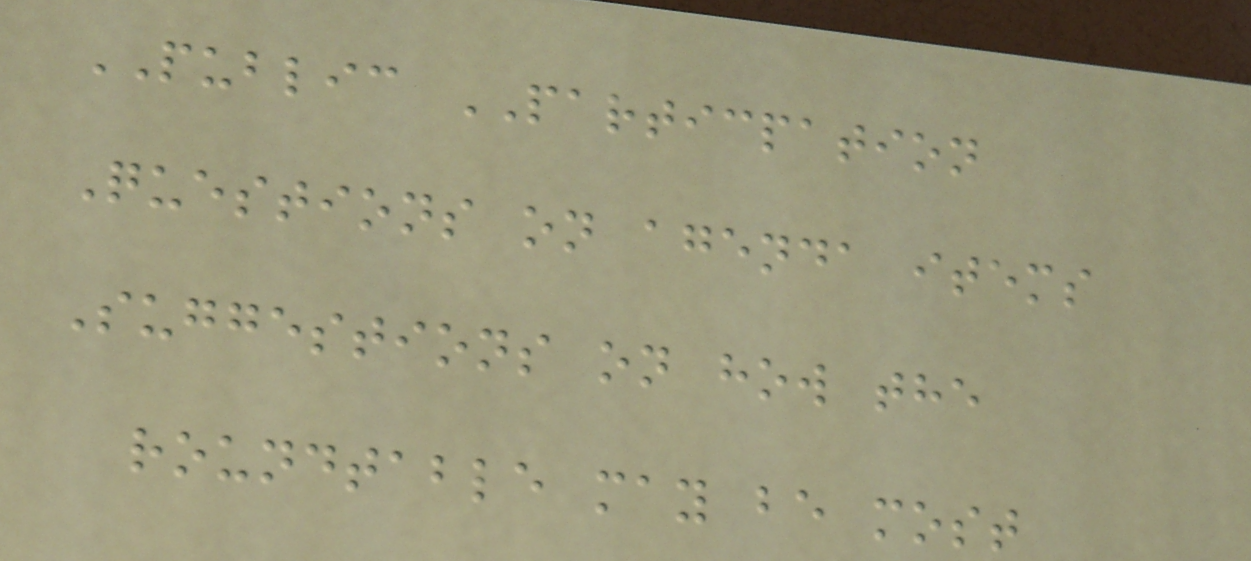PUBLIC PARTICPATION
Questions on agenda items
Suggestions on how the
roundtable may be most
